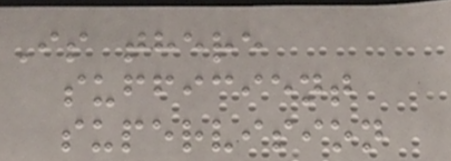Is there
sufficient
supervision
